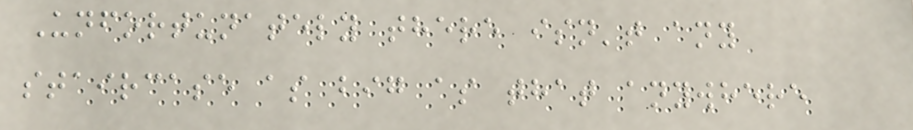Unfortunately there isn't any
staircase as big as that anywhere
